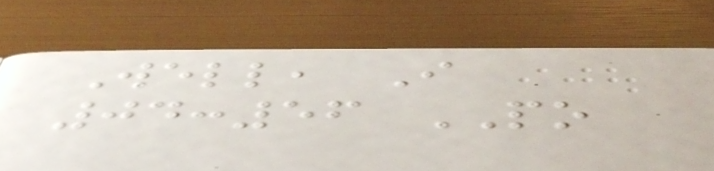Well, I
04:56 PO
